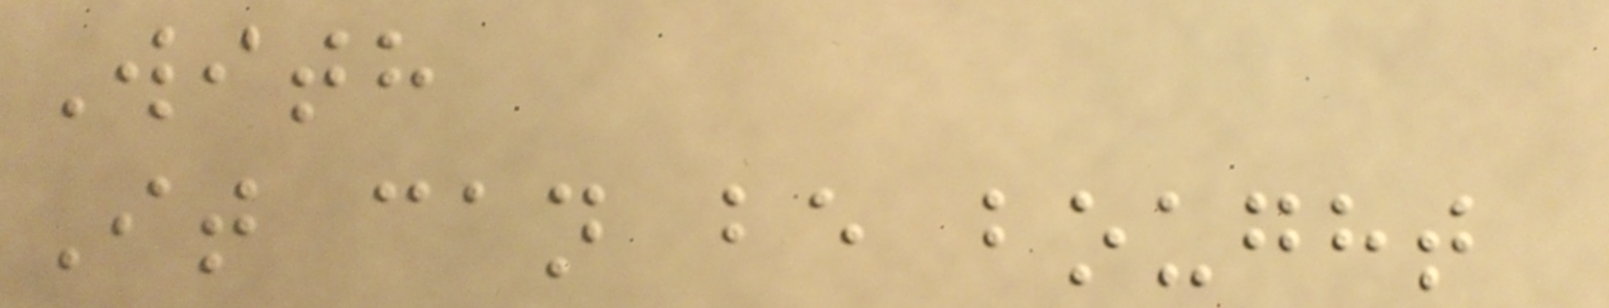With
It can be bought
